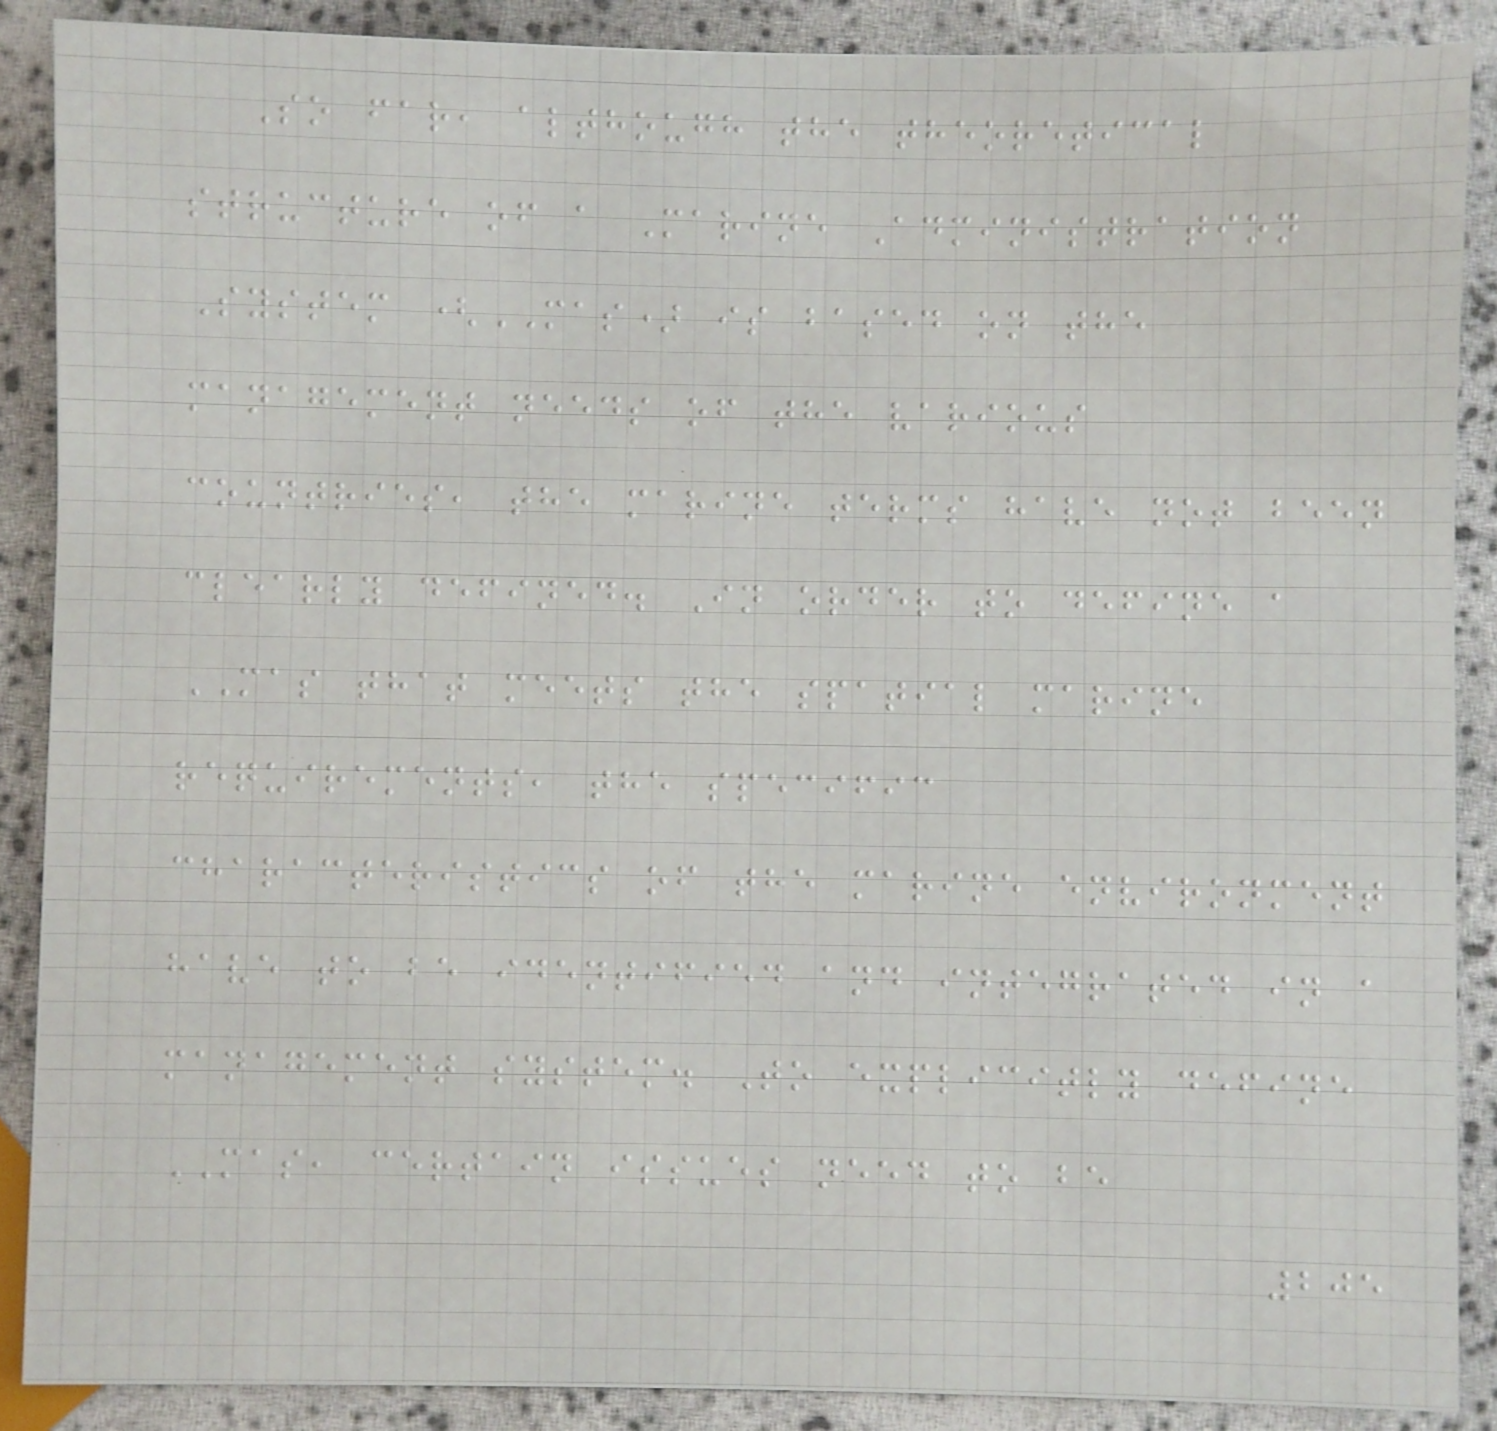So far, although the theoretical
structure of a Marine Administration
System (MAS) is based on the
management needs of the various
countries, the marine terms have not been
clearly defined. In order to define a
MAS that meets the spatial marine
requirements, the specific
characteristics of the marine environment
have to be identified and integrated in a
management system. To explicitly define
MAS, certain issues need to be
205
